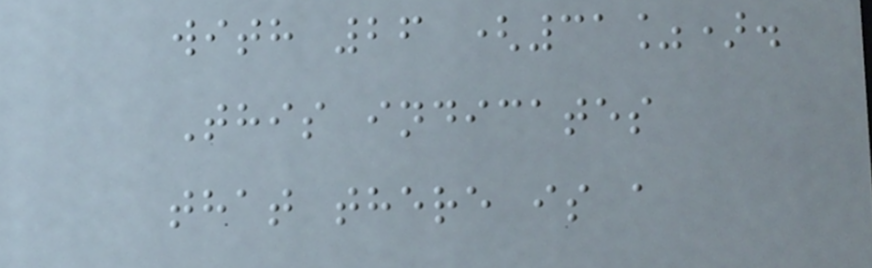with 26 (31%).
This indicates
that there is a
